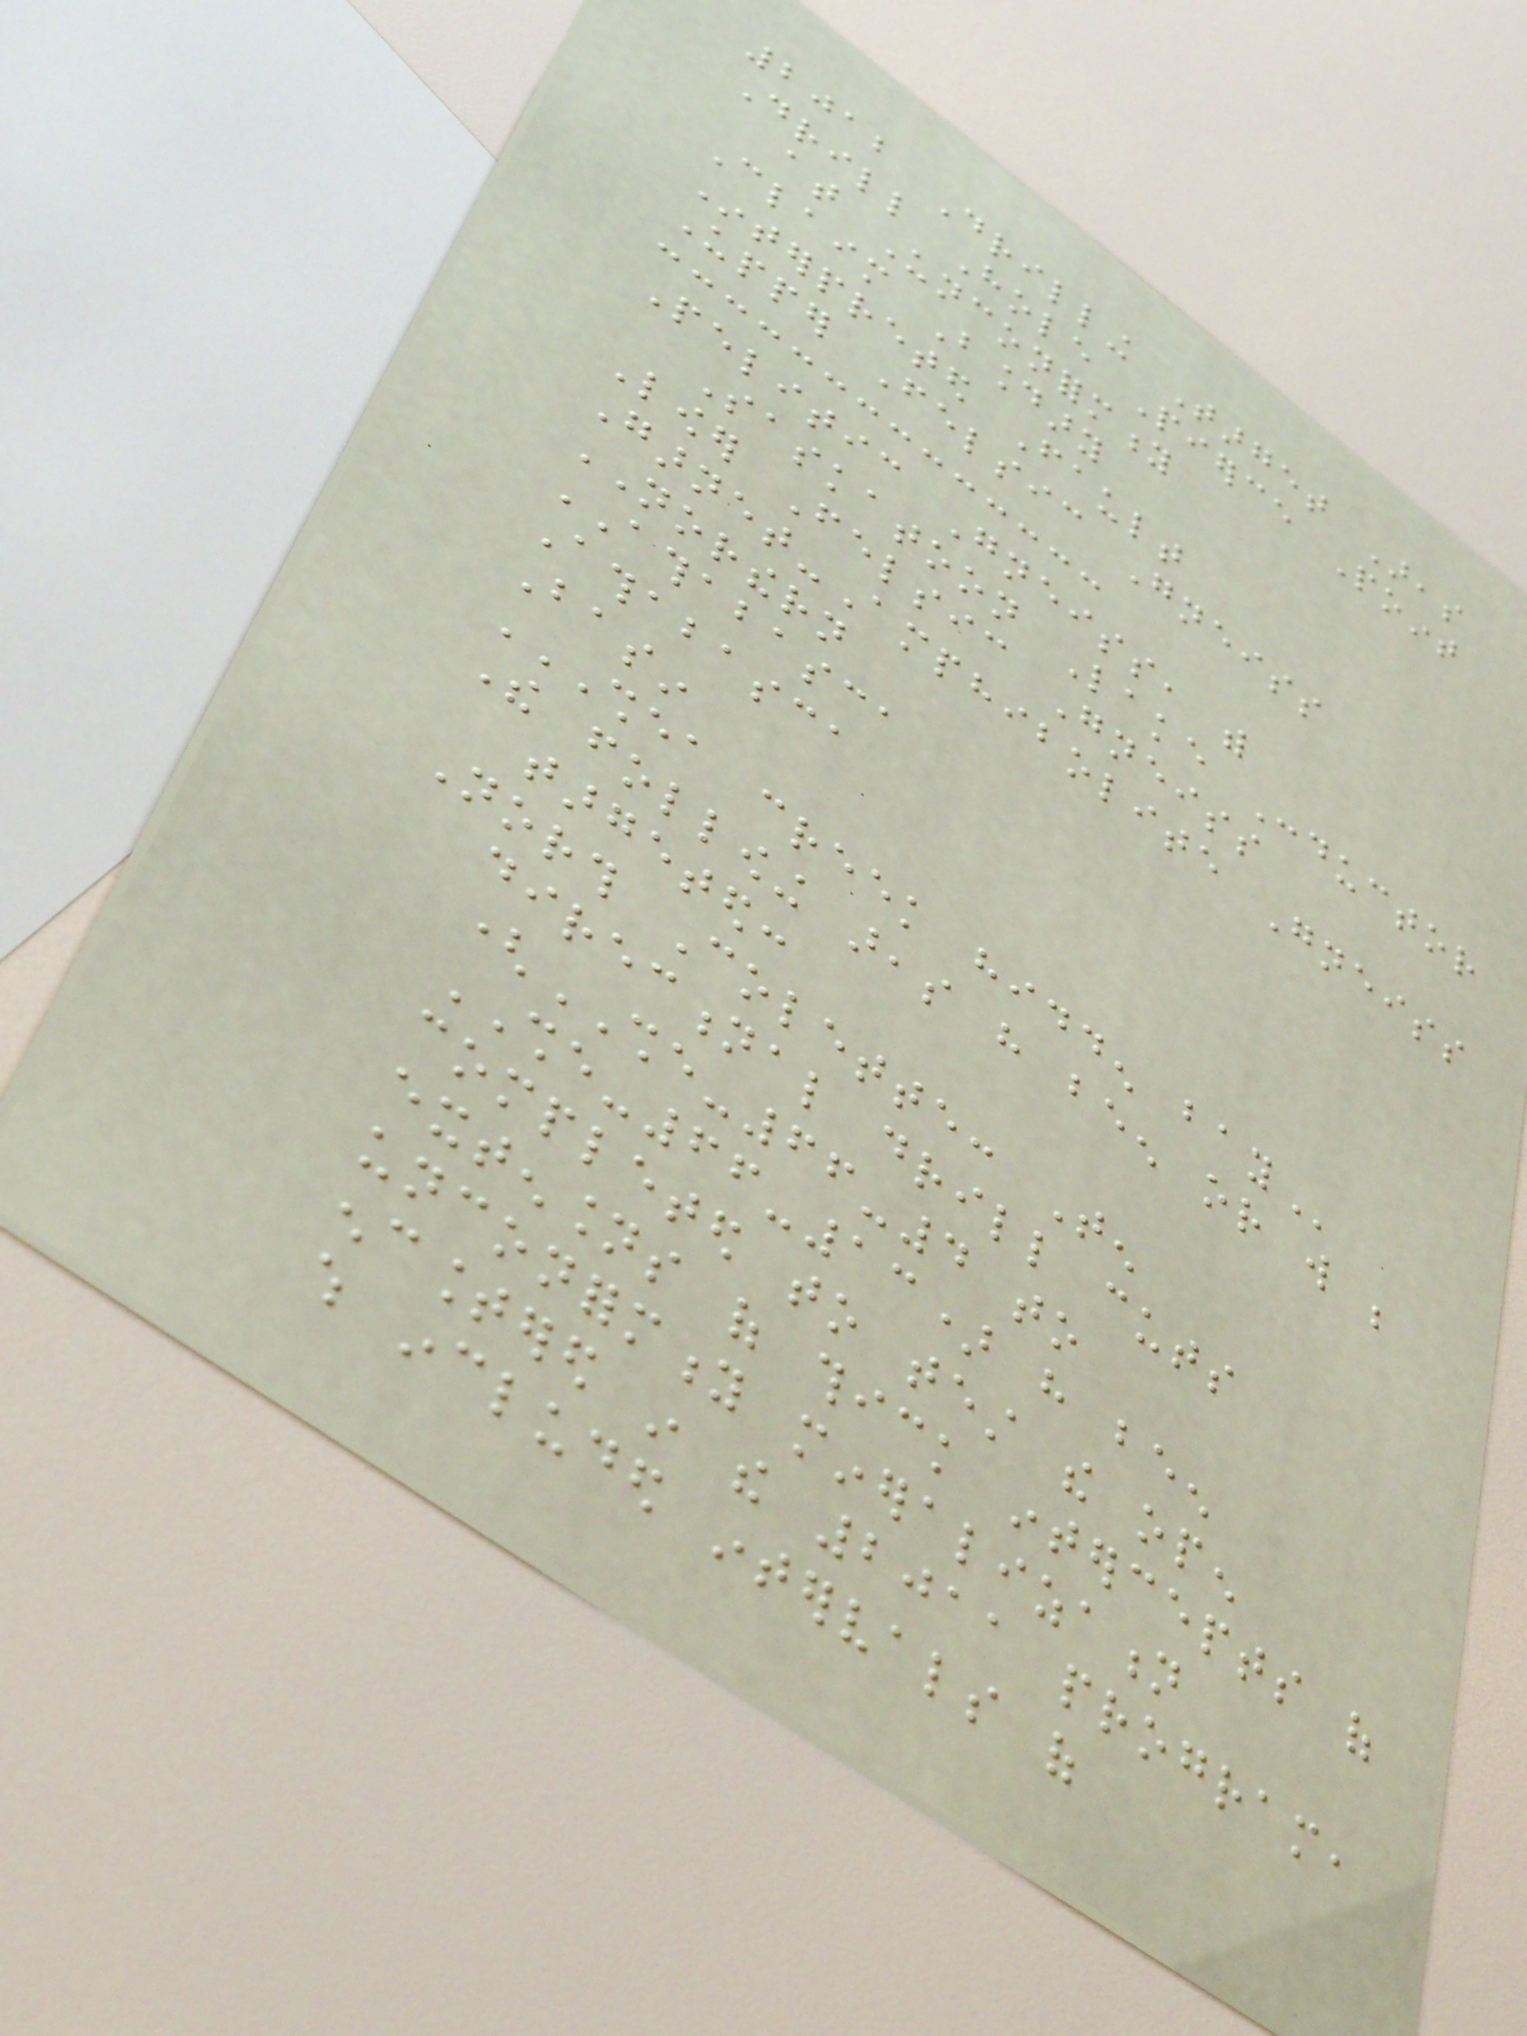2012 Drilling Target Areas
Drill Hole Pierce Point
at Unconformity
Claim Boundary
Interpreted Fault
Upper Felsic Gneiss
Pelitic Gneiss, with
Saskatoon Lake Conductor
Lower Felsic Gneiss
Garnet-Amphibolite Gneiss
NORTHERN
ATHABASCA
Athabasca
Basin
SHEA CREEK HIDDEN BAY
The following areas have been or will be
targeted:
North Colette: Ten
directional drill cuts
(SHE-66-4 to
SHE-66-13) have been
completed to test the open
extensions of thick intercepts of
unconformity mineralization
encountered in the 2011 program,
which included intervals of
